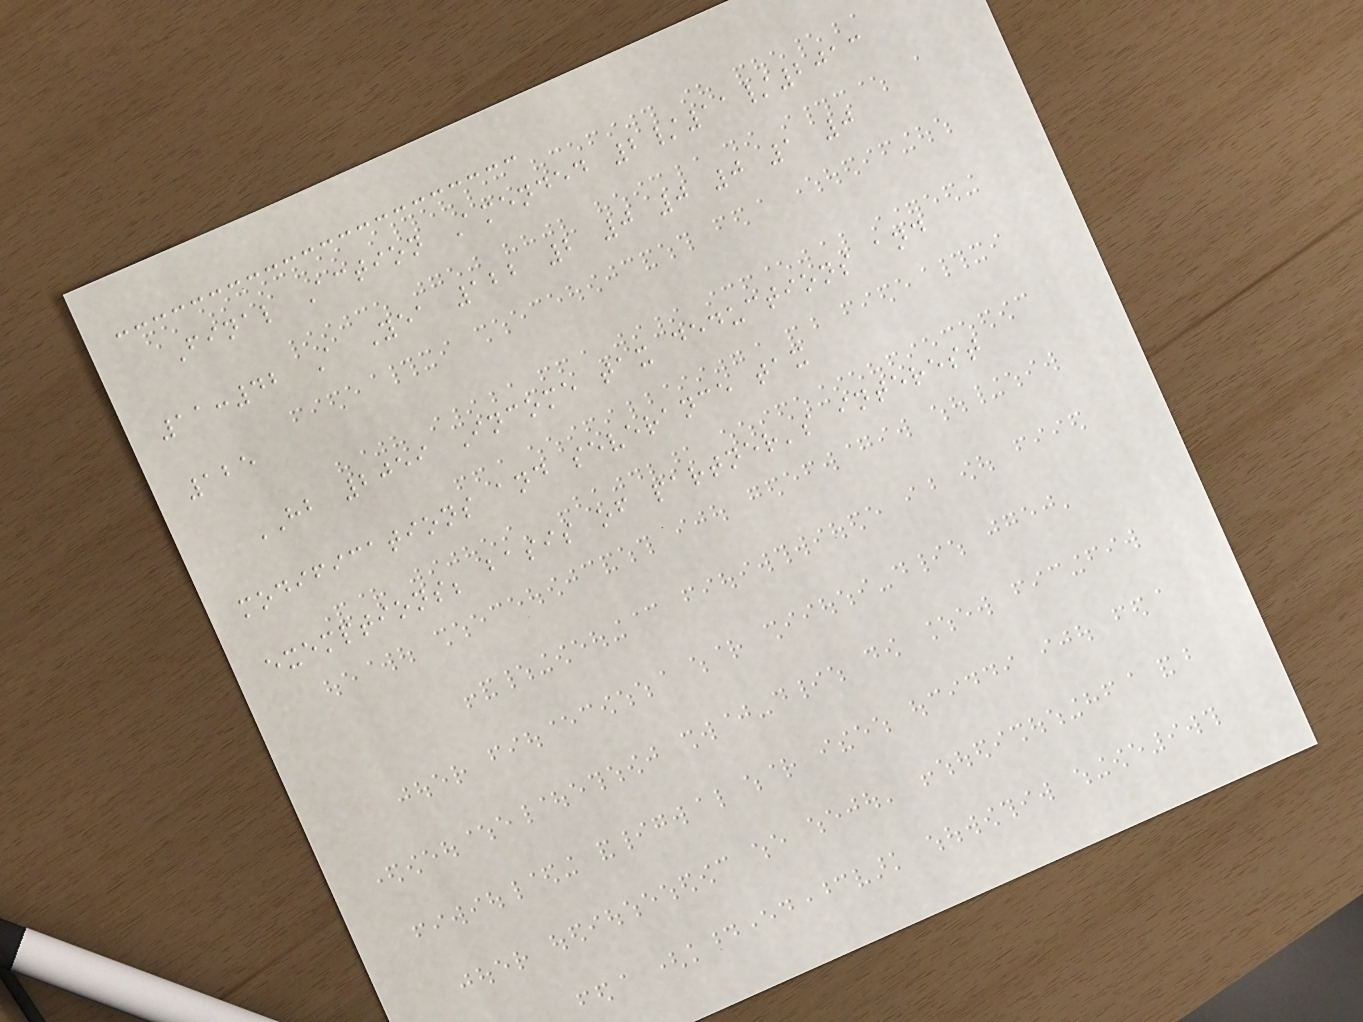Final Action Amended 2/11/2013
11:42 A Yea 122 2 0 0 0 1 0
125
HB 2059 Income tax deductions and
modifications and severance tax
exemptions; basis of partner's interest
